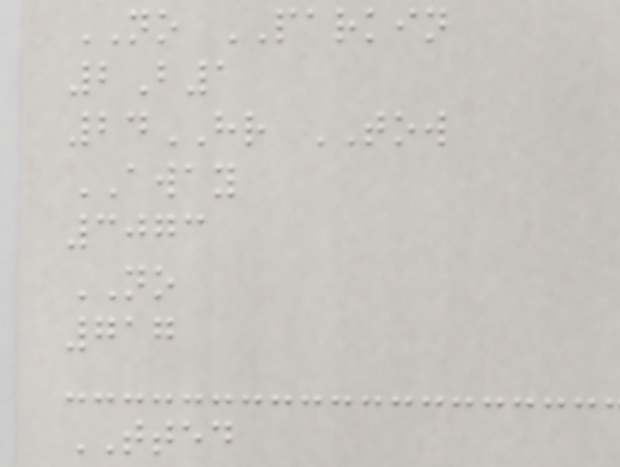NO PARKIN
2B1
24HR TOW
AWAY
3073
NO
717
TTED
